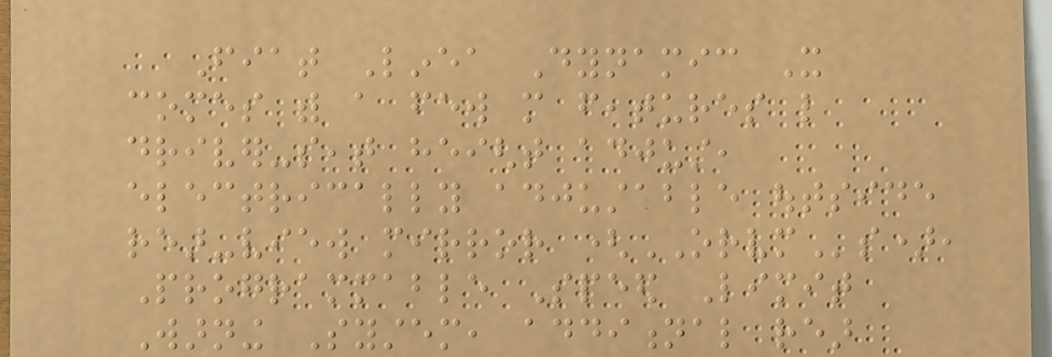Fiat Linea Dynamic It
comes with a few more features like
driver-seat height adjust,
electrically adjustable outside
rear-view mirror (ORVMs),
Programmable Speed Limit
Warning System, additional rear
